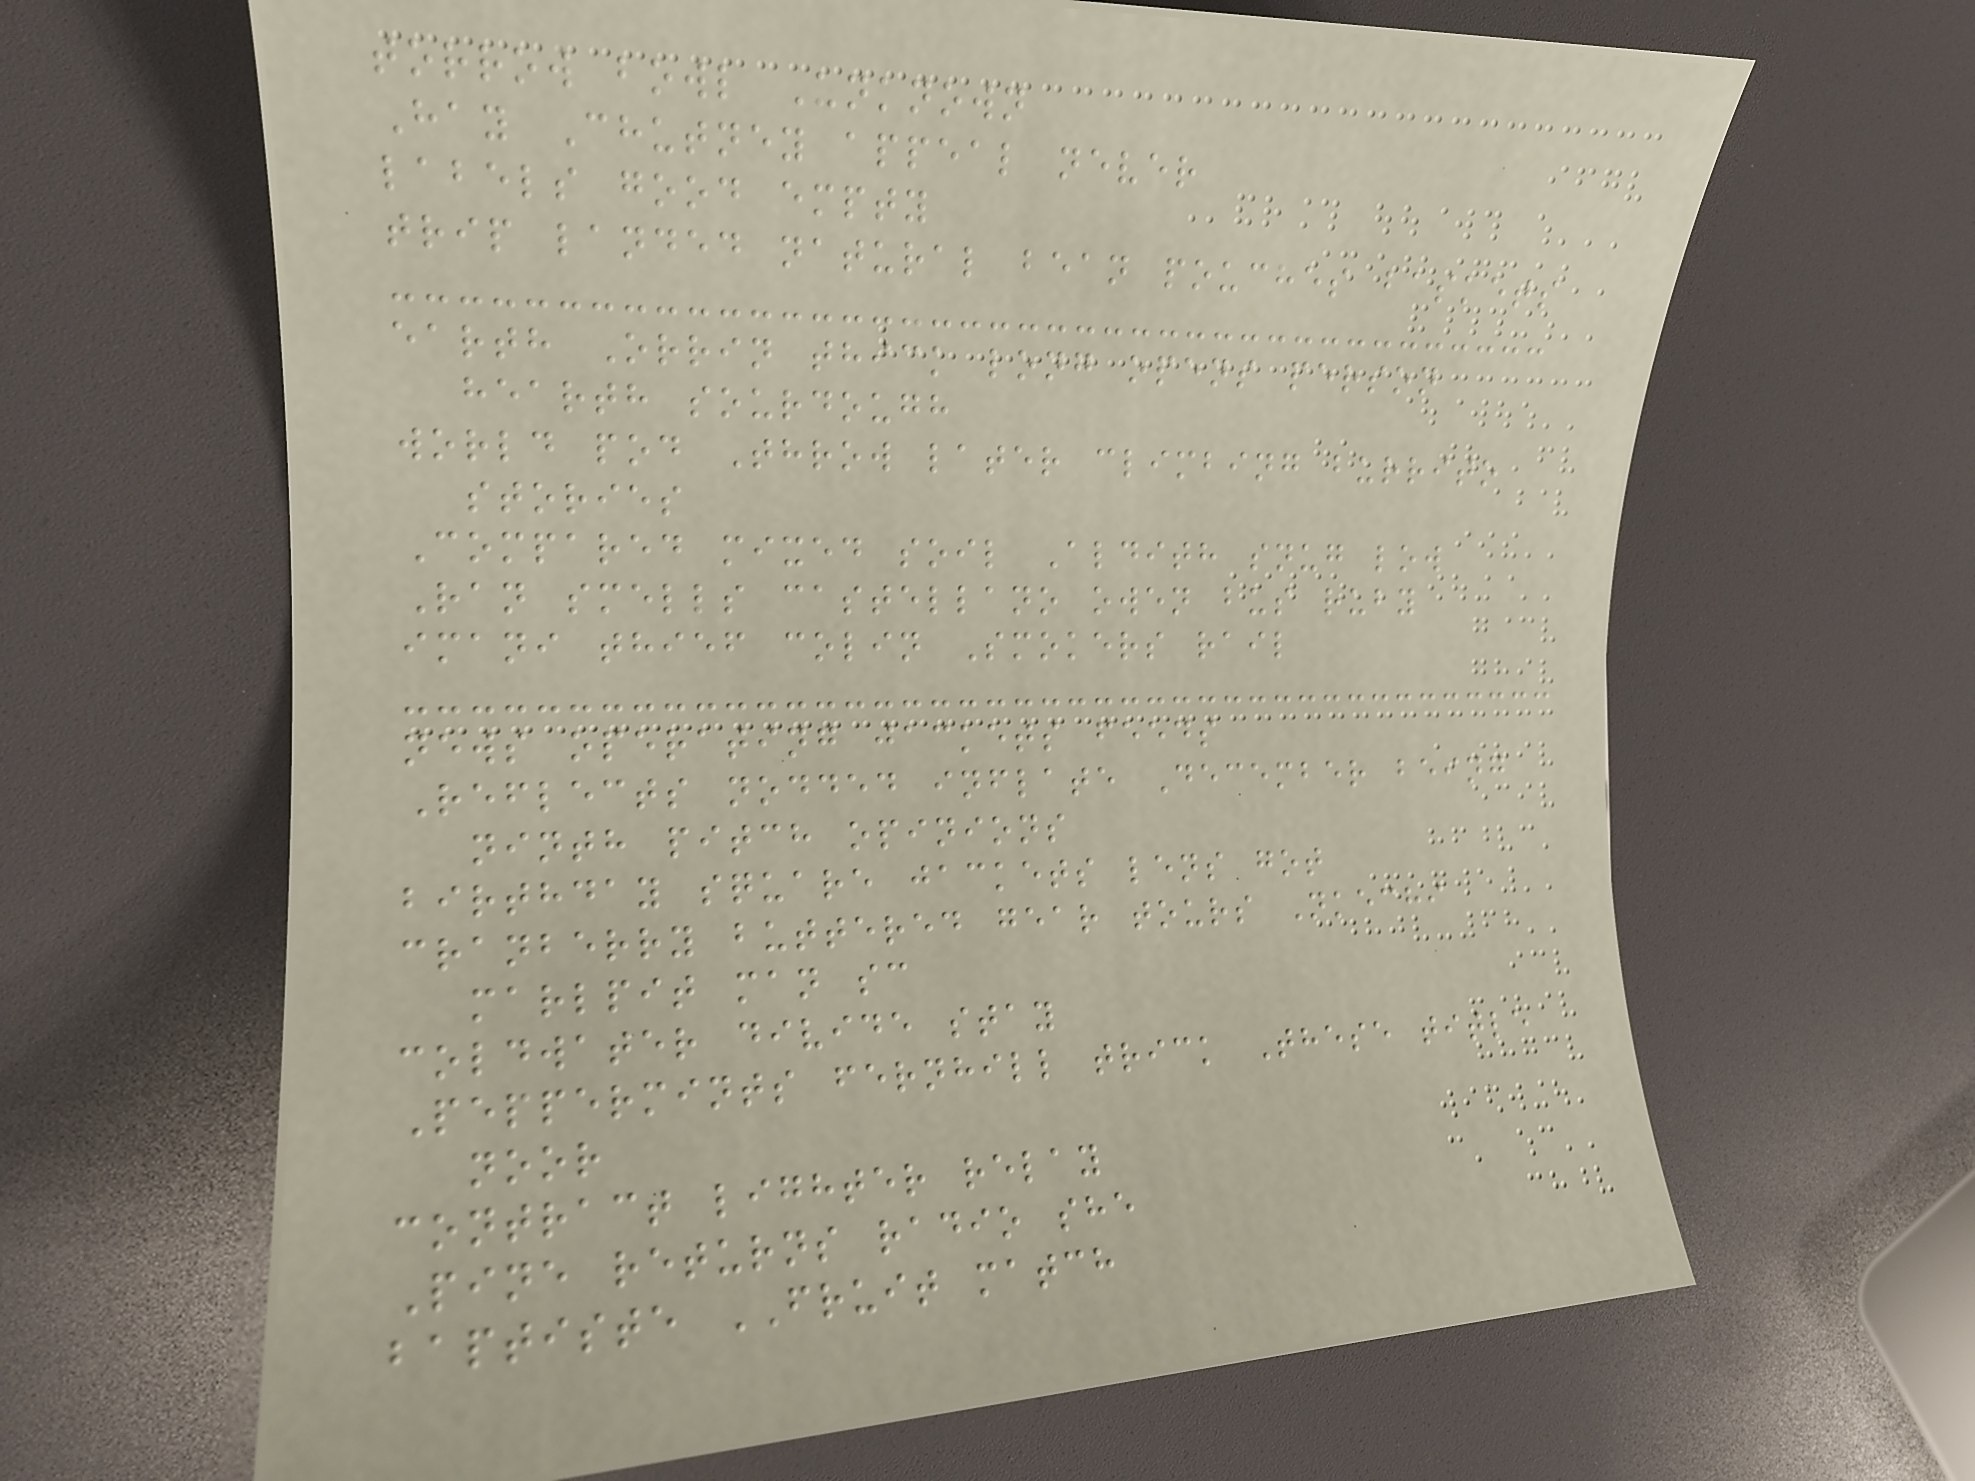torrow bowl Unknown
Hay Chutney appeal never
labels good empty
trip landed natural bean pouches baskets
earth Orrin thick long opens person
hearth sourdough
world pod Throw later climbing burrito
stories
Compared mixed soil Aldith snug low
Ran smells castellano owen bus ruby
imani thief colin Smokers rail
news operating jackets feeds
Reflects nodded inflate December being
ninth pitch opinions
birthday square jackets lens got
cranberry buttered gear tours Nkechi
marlpit man sc
coldwater divide stay
Peppermints fernhill trick These title
noor
contract lighter relay
Pine returns radio she
baptiste FRUIT match
